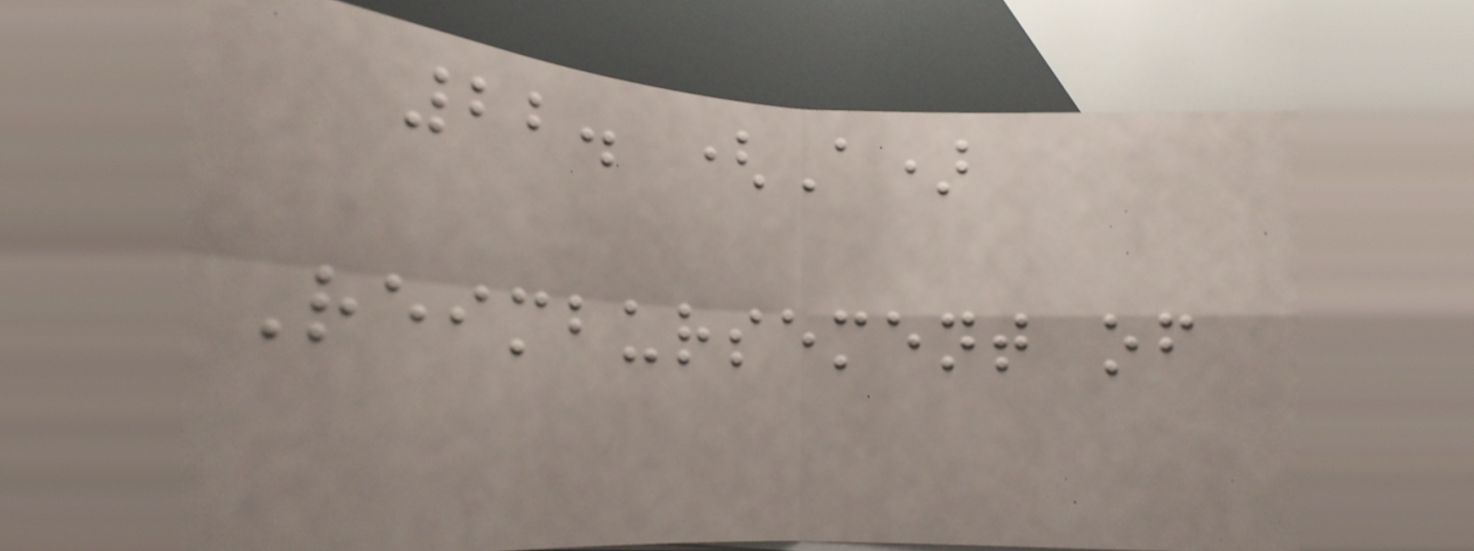22. (A)
Reimbursement of
